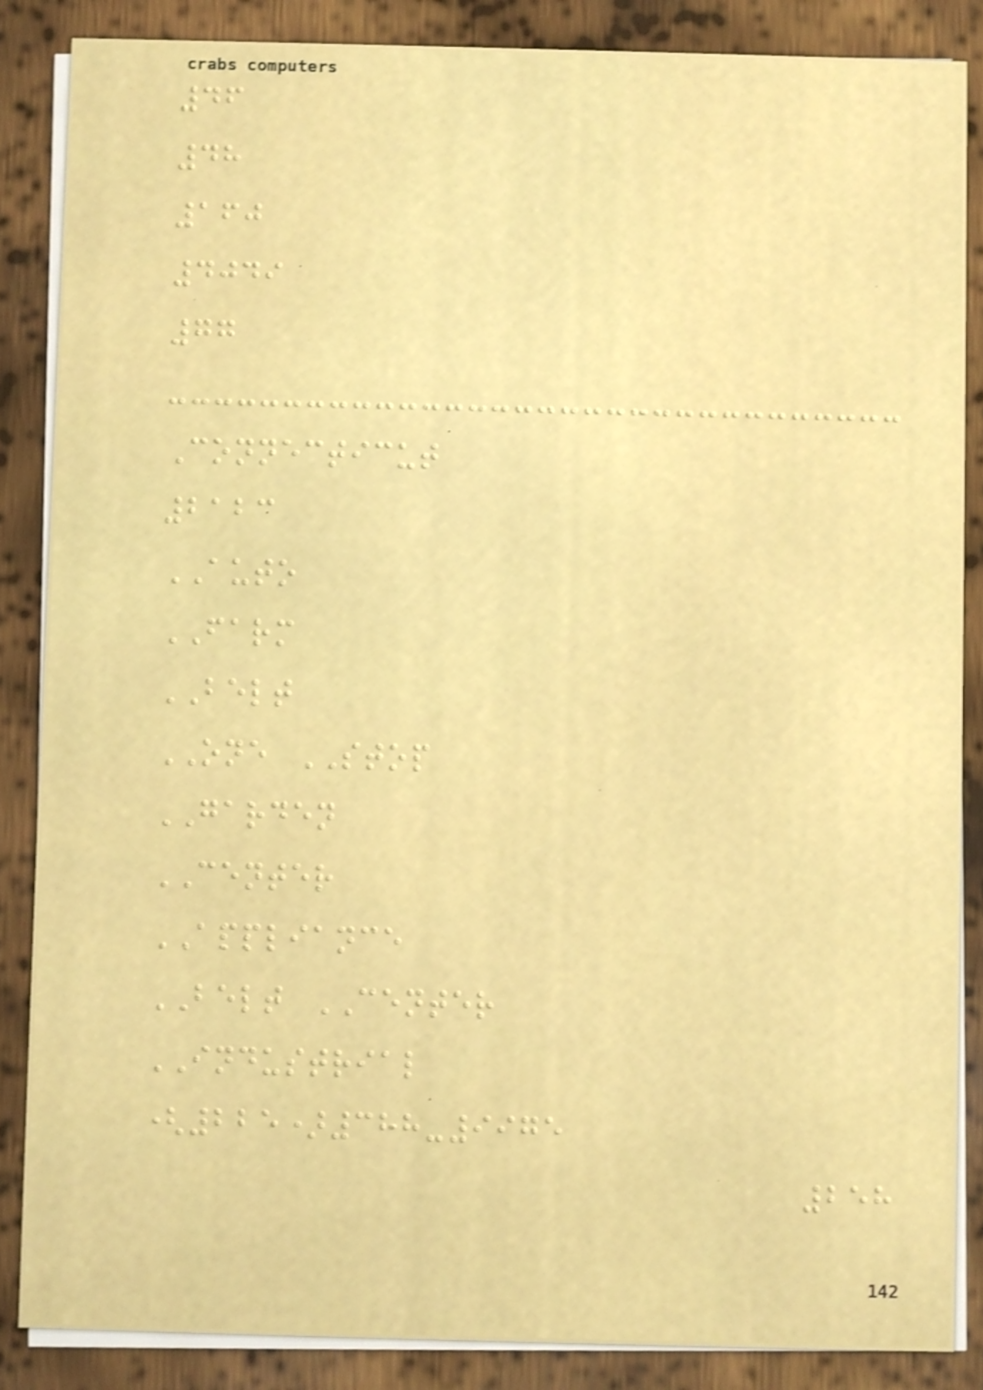46
48
160
4049
77
Connecticut
2123
AUTO
FARM
BELT
ONE STOP
GARDEN
CENTER
APPLIANCE
BELT CENTER
INDUSTRIAL
(225)388-9975
258
